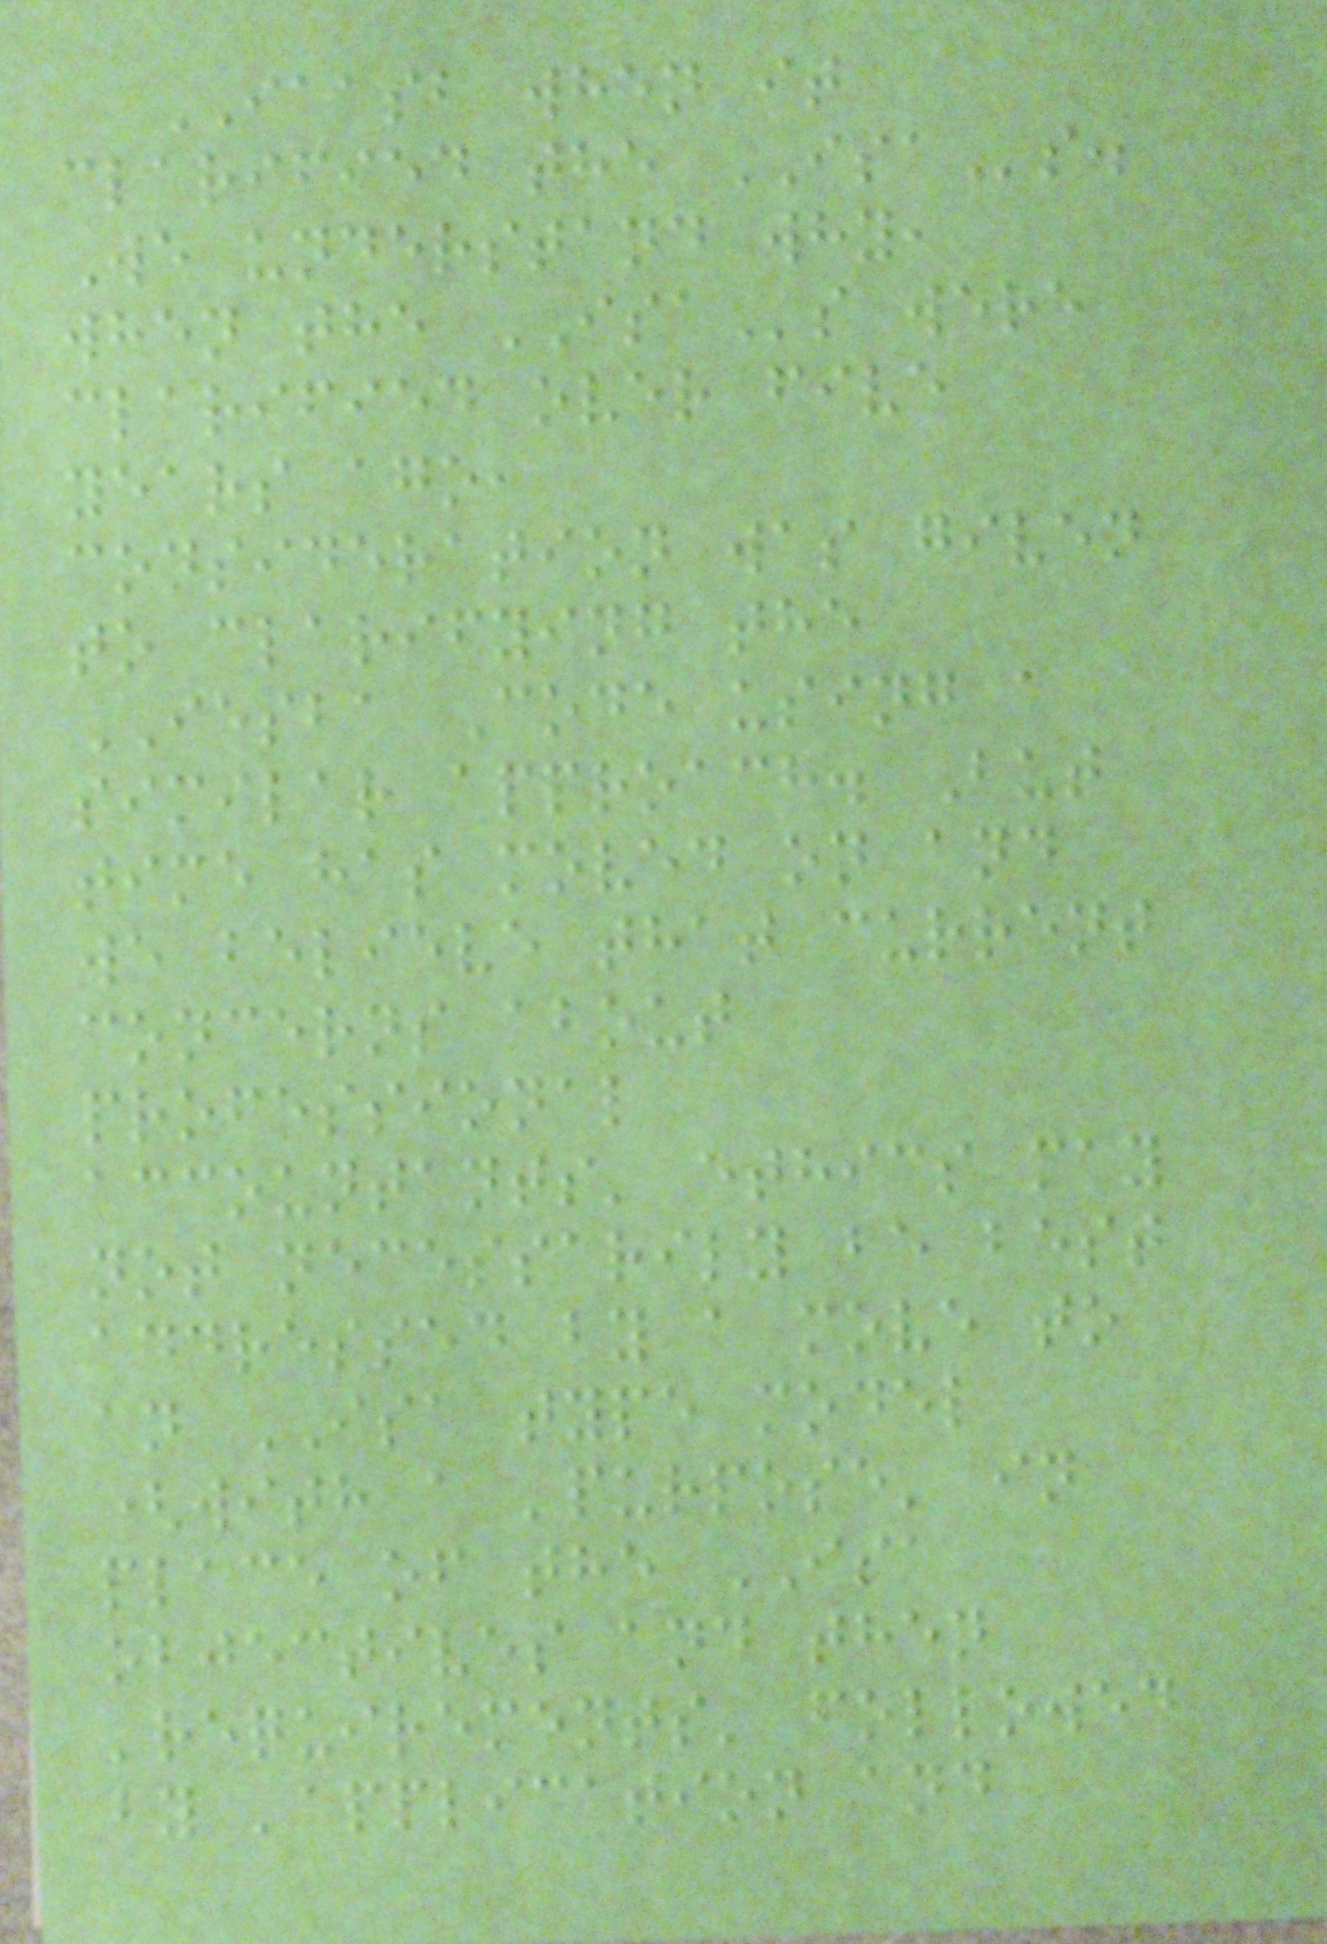IAASB when it
clarified the ISAs.
We understand why,
when the ISAs were
clarified over five
years ago,
consideration was given
to clarifying the
IESBA Code using a
similar approach. But
time has moved on and
we believe that current
concerns about
professional
accountants' ethics may
not necessarily be best
addressed by a move to
an ISA type model
(with a 'purpose' in
place of the ISA
objectives and then
'requirements' followed
by 'application and
